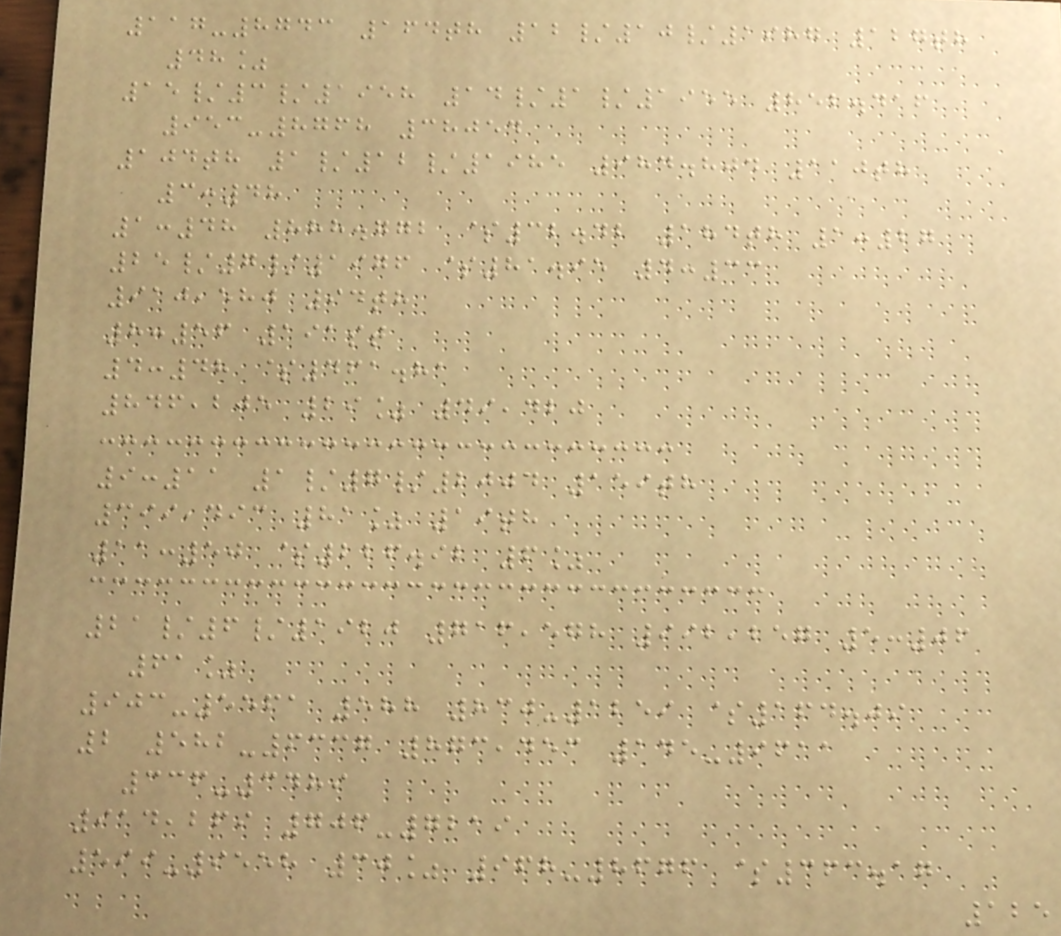117-8743 164th 12/10/1987 127th
48%
15/3/1958 14/1/1955 852.416
953-8768 38054
104th 1/12/1985 984.804 110th
3:48
1:48 888.772 $32.42 184th 1:27
25/7/1976 $81.95 4:33
910,580 94th
8:56 191st
4:48 $461.81
846,205 29% 49,420
9:11 1/7/2004 159th
399,493 81% 19th
11:50 $226.92 6%
21/6/1920 716,578 992,257 5:06
61%
903-5561 588 830-1259 $164.09
2 582-6337 873,453 145-9611
336-3489
914,269 706-7219
599-9558 30% 968-8676 $363.17
125
